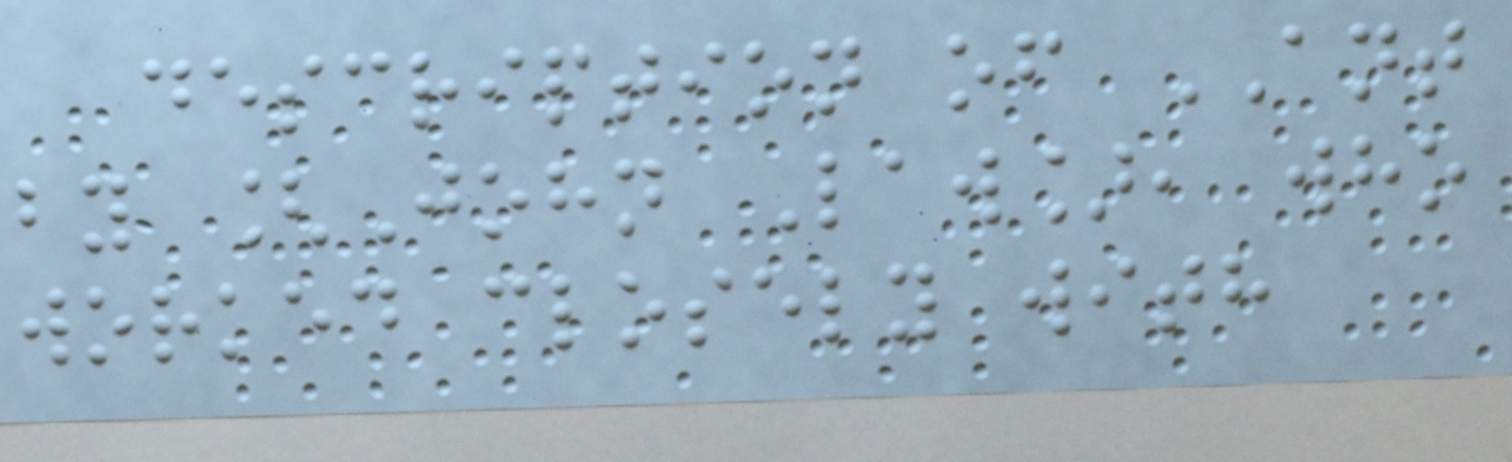description of ANT
by [John Law], who
worked closely with
